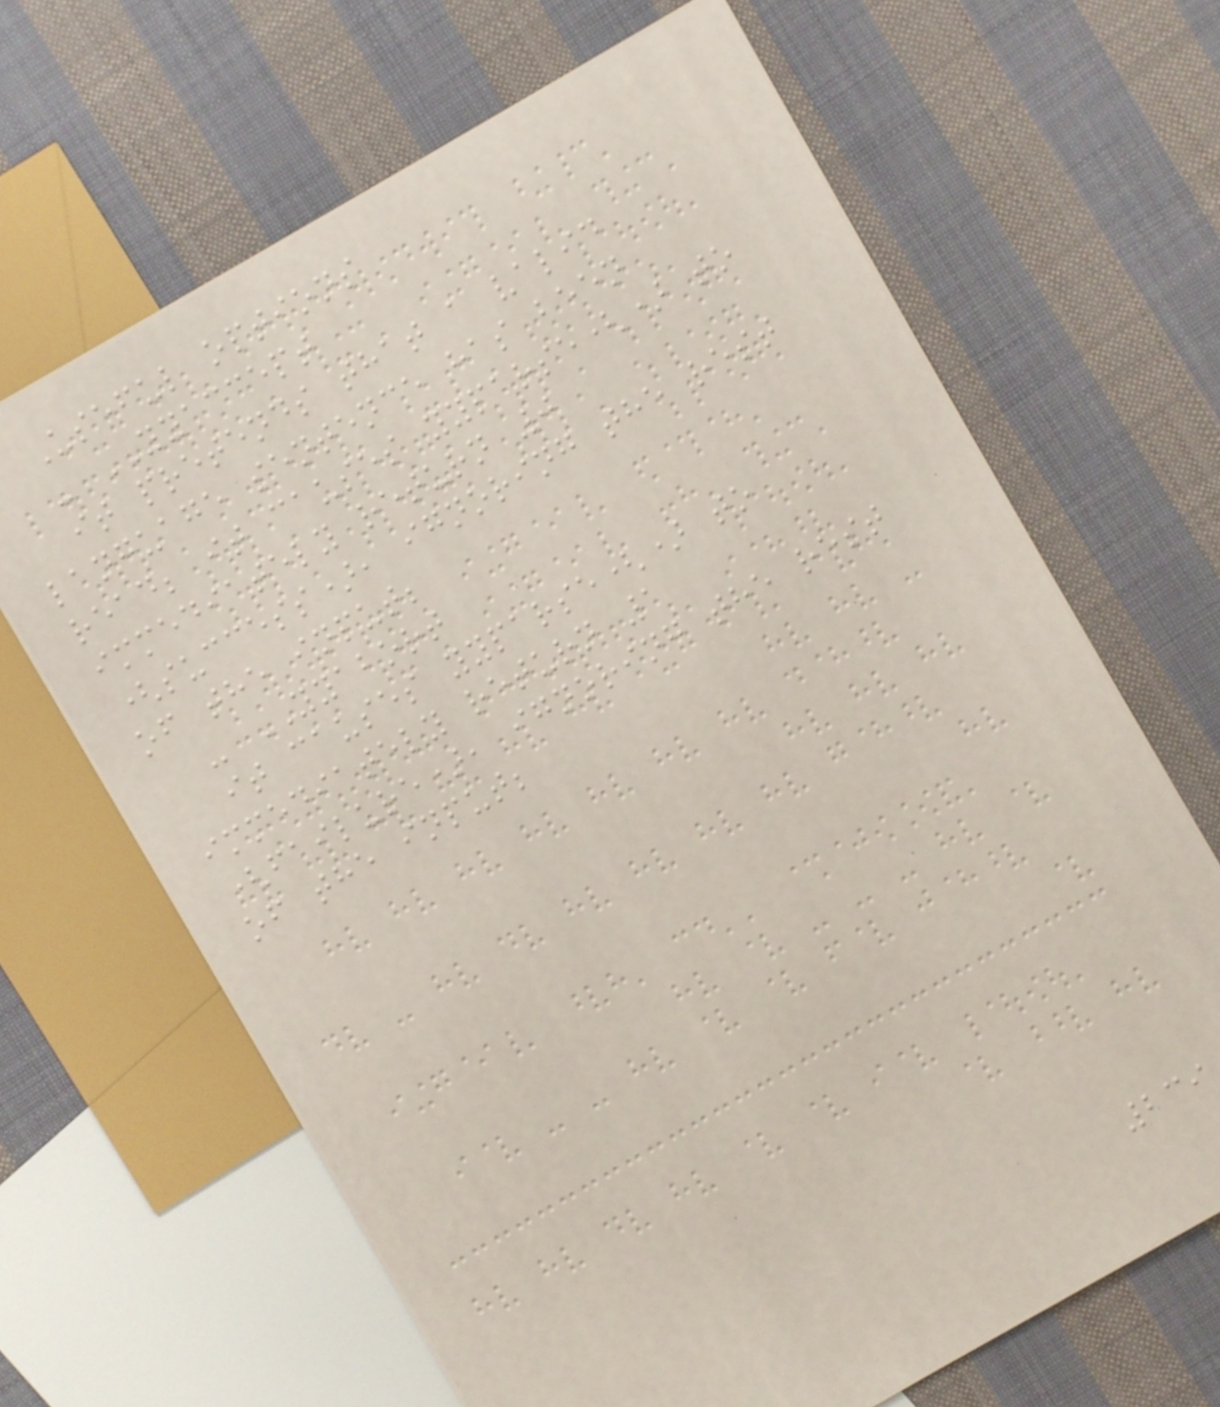Useful options
- YYACCEPT
it pretends that a valid
language sentence has been
read; it causes yyparse() to
immediately return 0
(success), ignoring the rest
of the input;
- YYABORT
it causes yyparse() to
immediately return 1
(failure), ignoring the rest
of the input;
239
